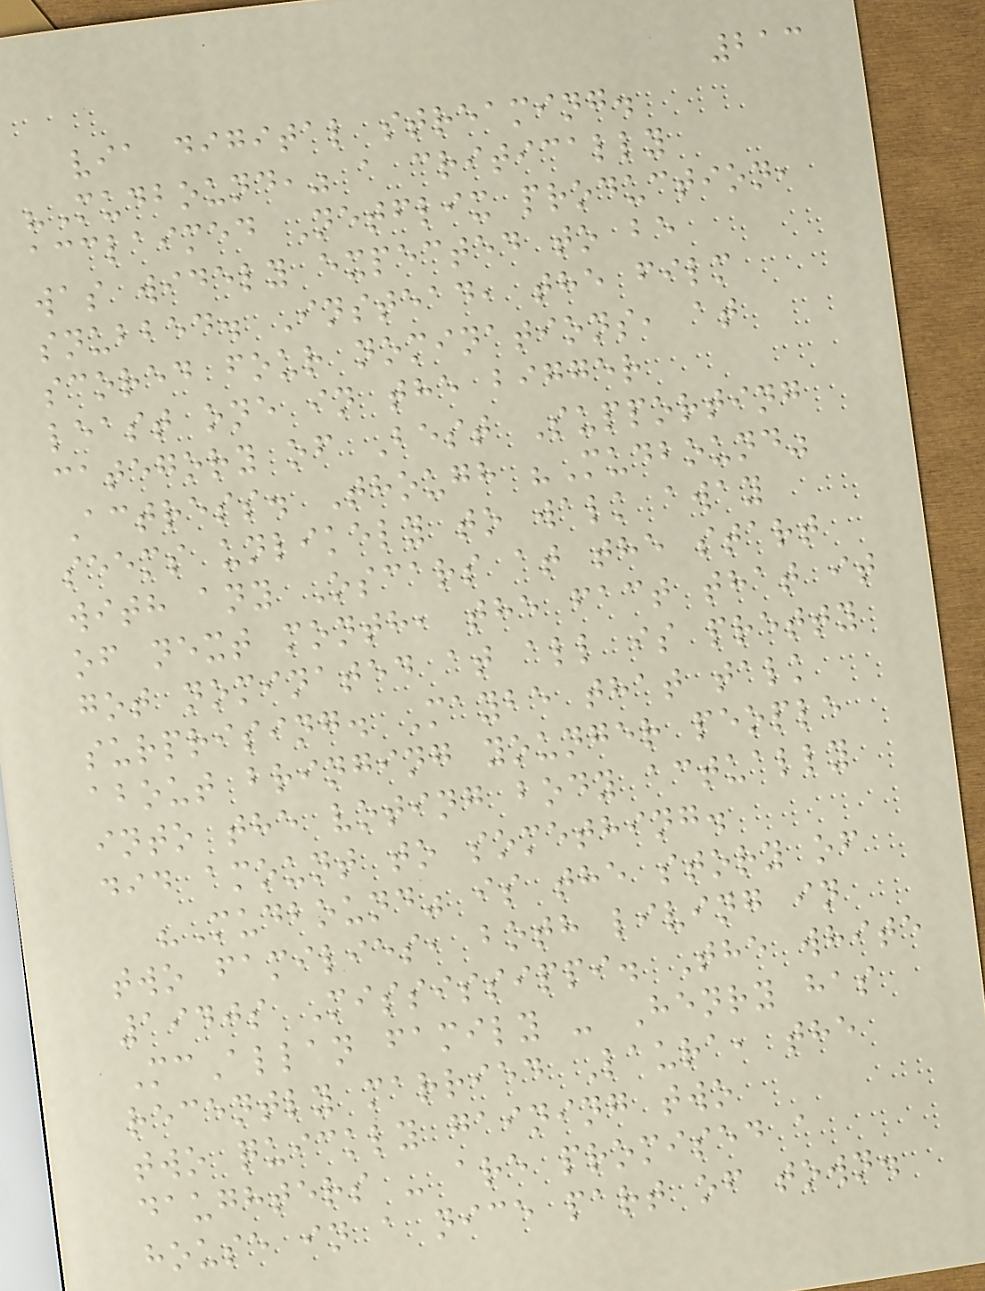213
via digital streaming.
"Mudbound," a critically
acclaimed Netflix production,
was widely expected to be
snubbed. Instead, the film
scored four nominations, at
least one in the bigger
category of Best Supporting
Actress. Though "Mudbound"
seems unlikely to walk away
with any Oscars at the start
of next month, the fact that it
got nominated at all is pretty
surprising. Maybe that talk
about bringing younger people
into the voting body actually
did amount to something.
"Mudbound" is the story of
two families, both living in
1940s Mississippi. The white
McAllan family - Henry has
recently married Laura, the
two quickly gaining two
daughters - are promised a
house in a nice part of town.
